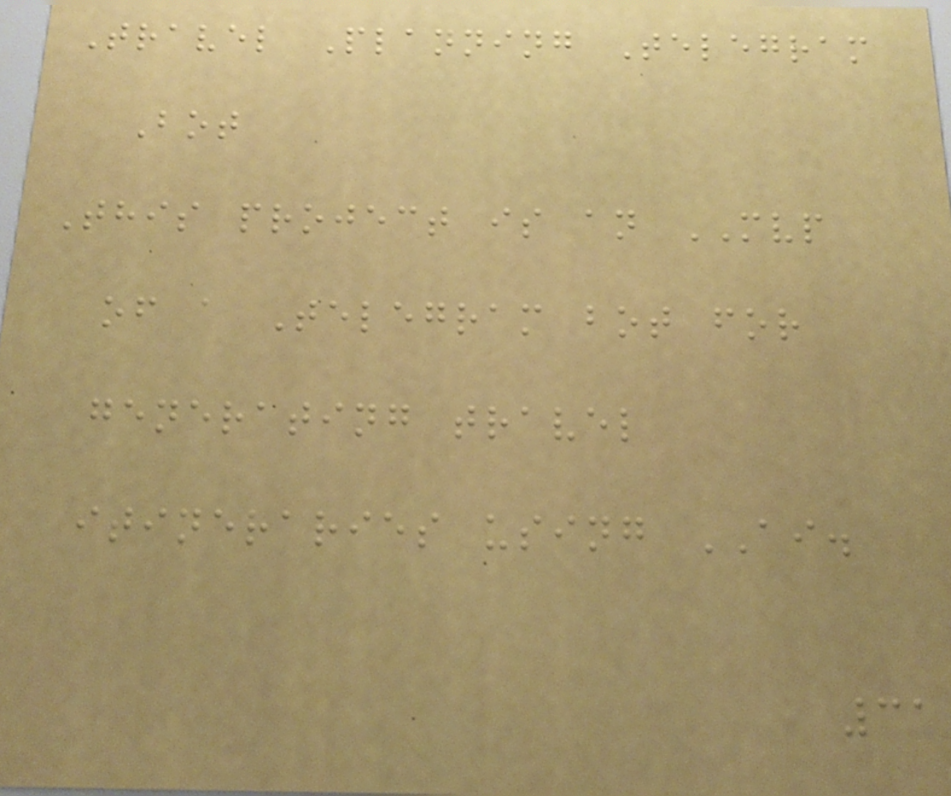Travel Planning Telegram
Bot
This project is an MVP
of a Telegram bot for
generating travel
itineraries using AI.
31
